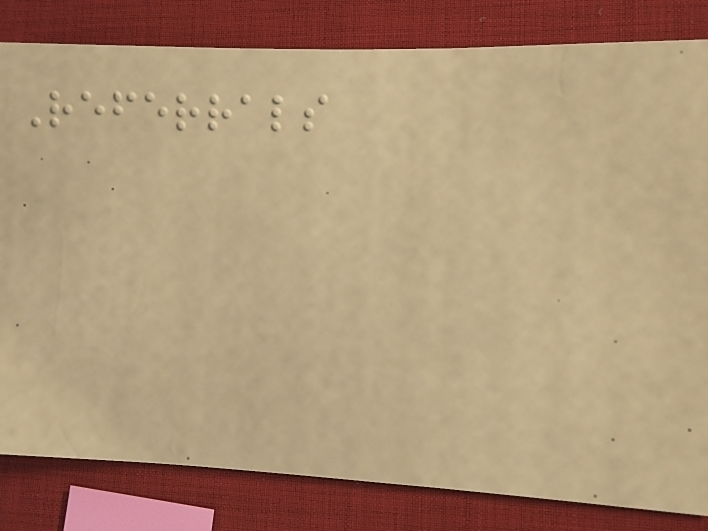Referrals
